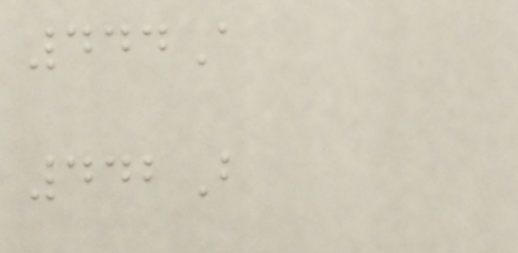444A
442B
